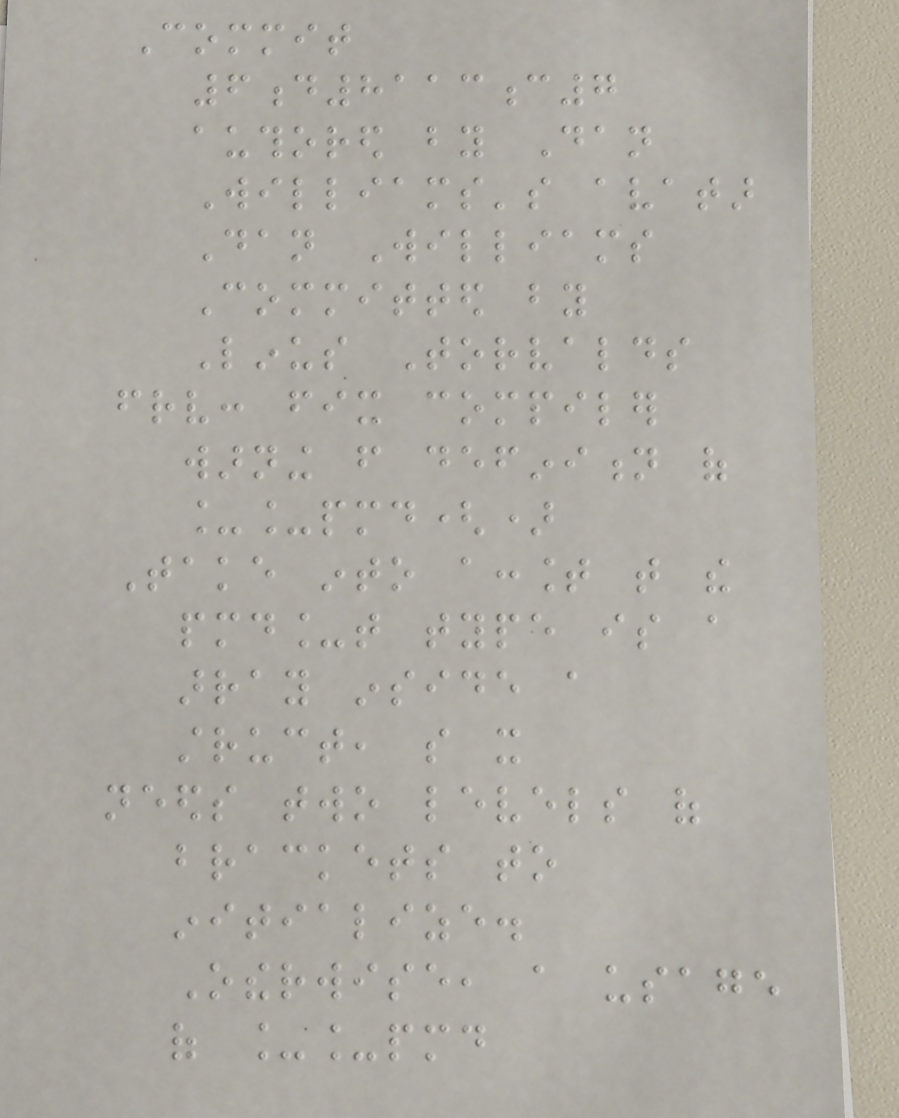Commit
6d8113c7
authored by Dan
Williams's avatar
Dan Williams
Committed by
Linus Torvalds
frv: fix compiler
warning from definition of
__pmd()
Take into account that the
pmd_t type is a
array inside a
struct, so it
needs two levels of
brackets to
initialize.
Otherwise, a usage
of __pmd
